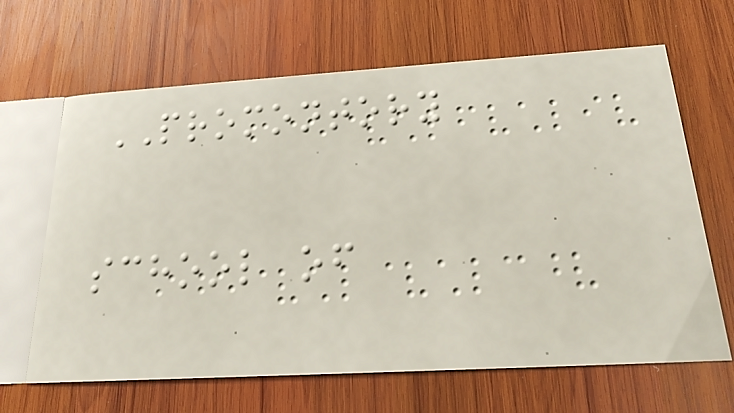PROMONTORY
school of
